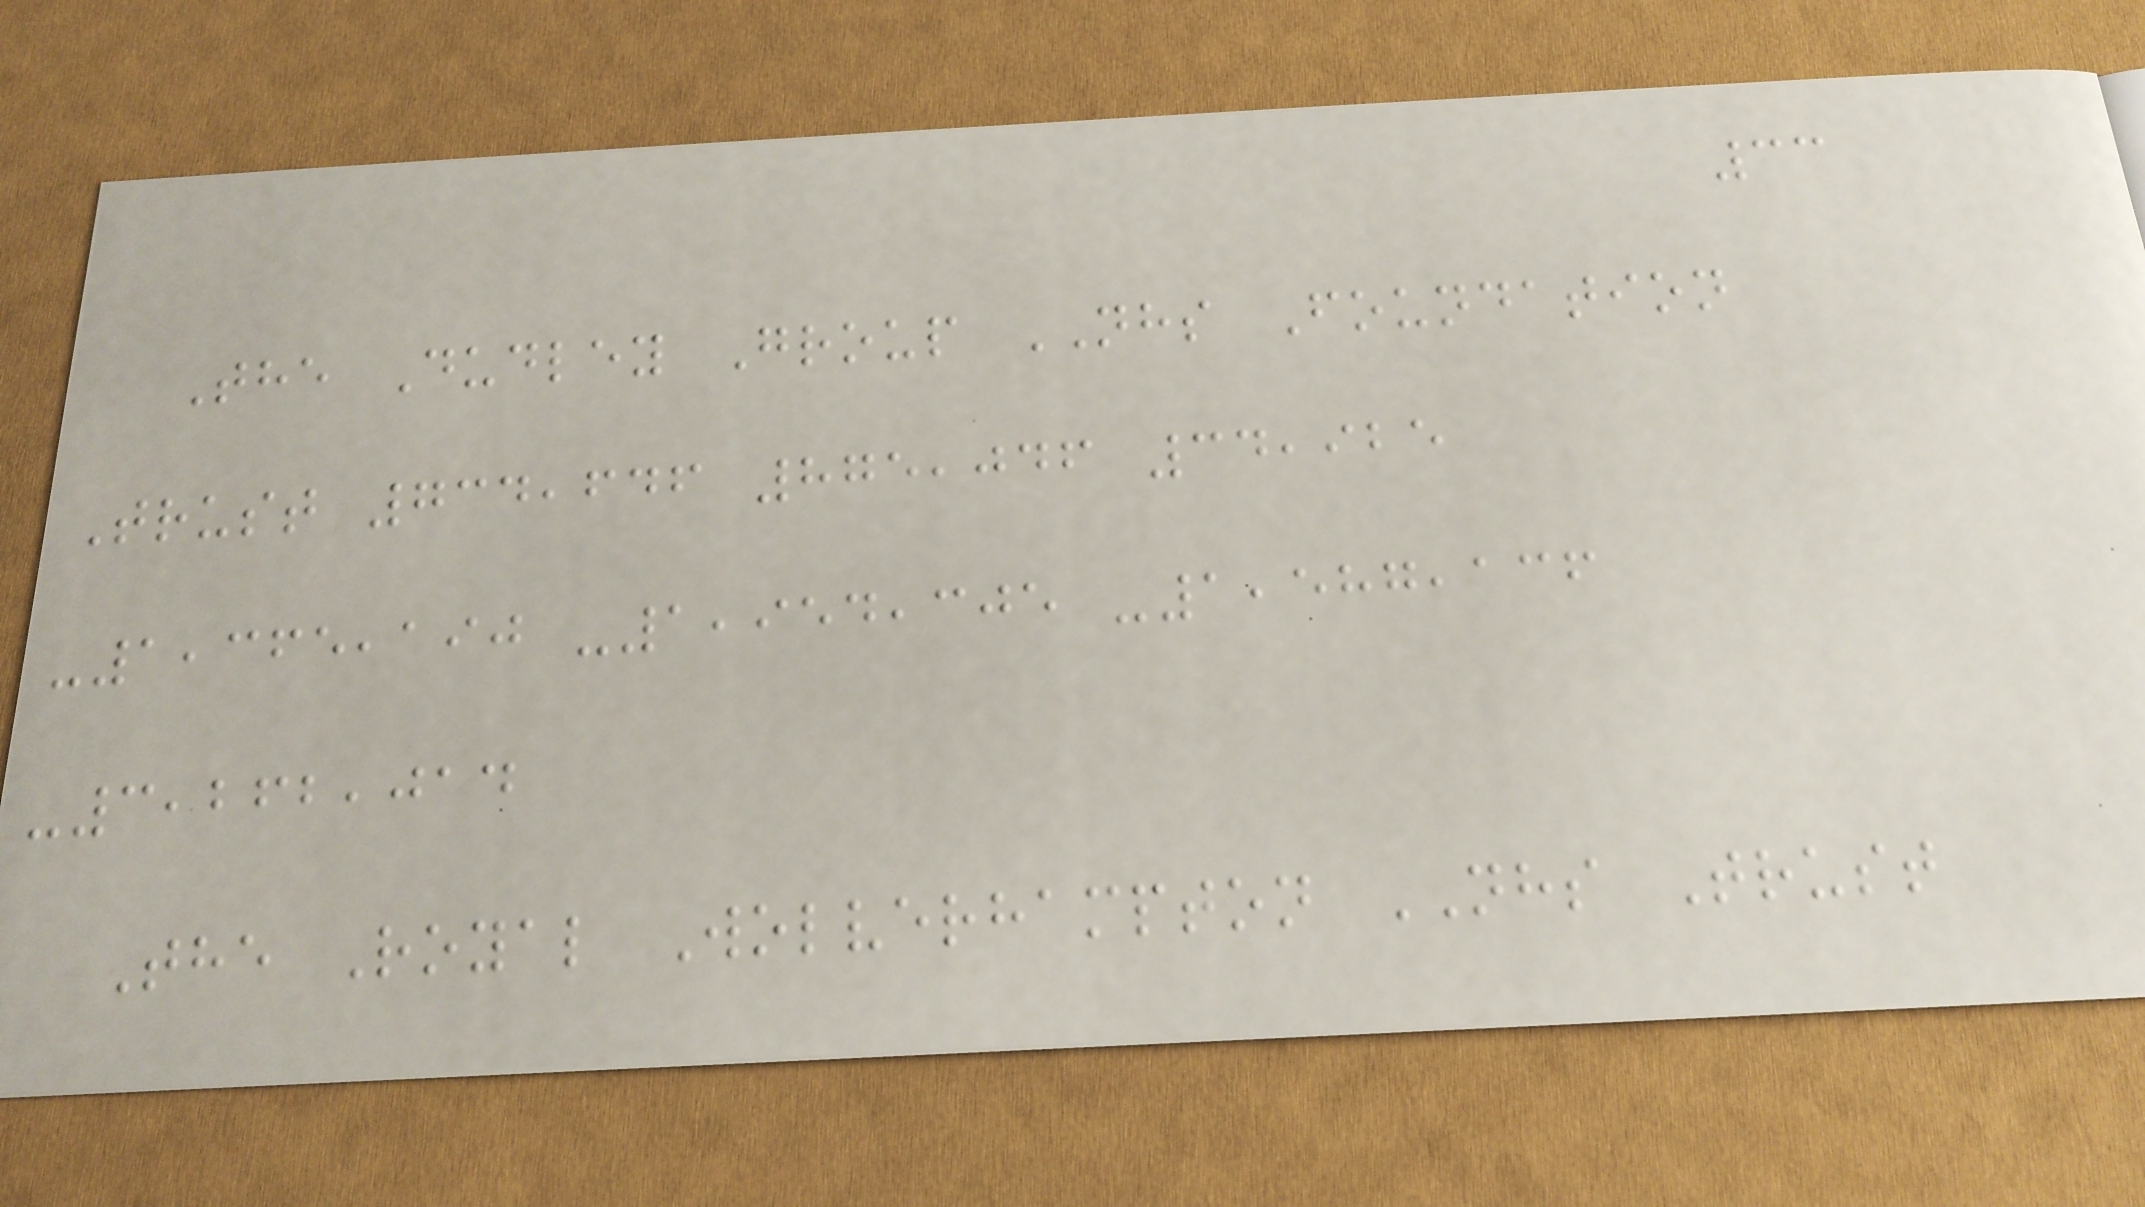33
The Dudley Group NHS Foundation
Trust 734,646 875,046 34,925
-1,365,190 -1,954,305 -1,587,136
-3,262,014
The Royal Wolverhampton NHS Trust
